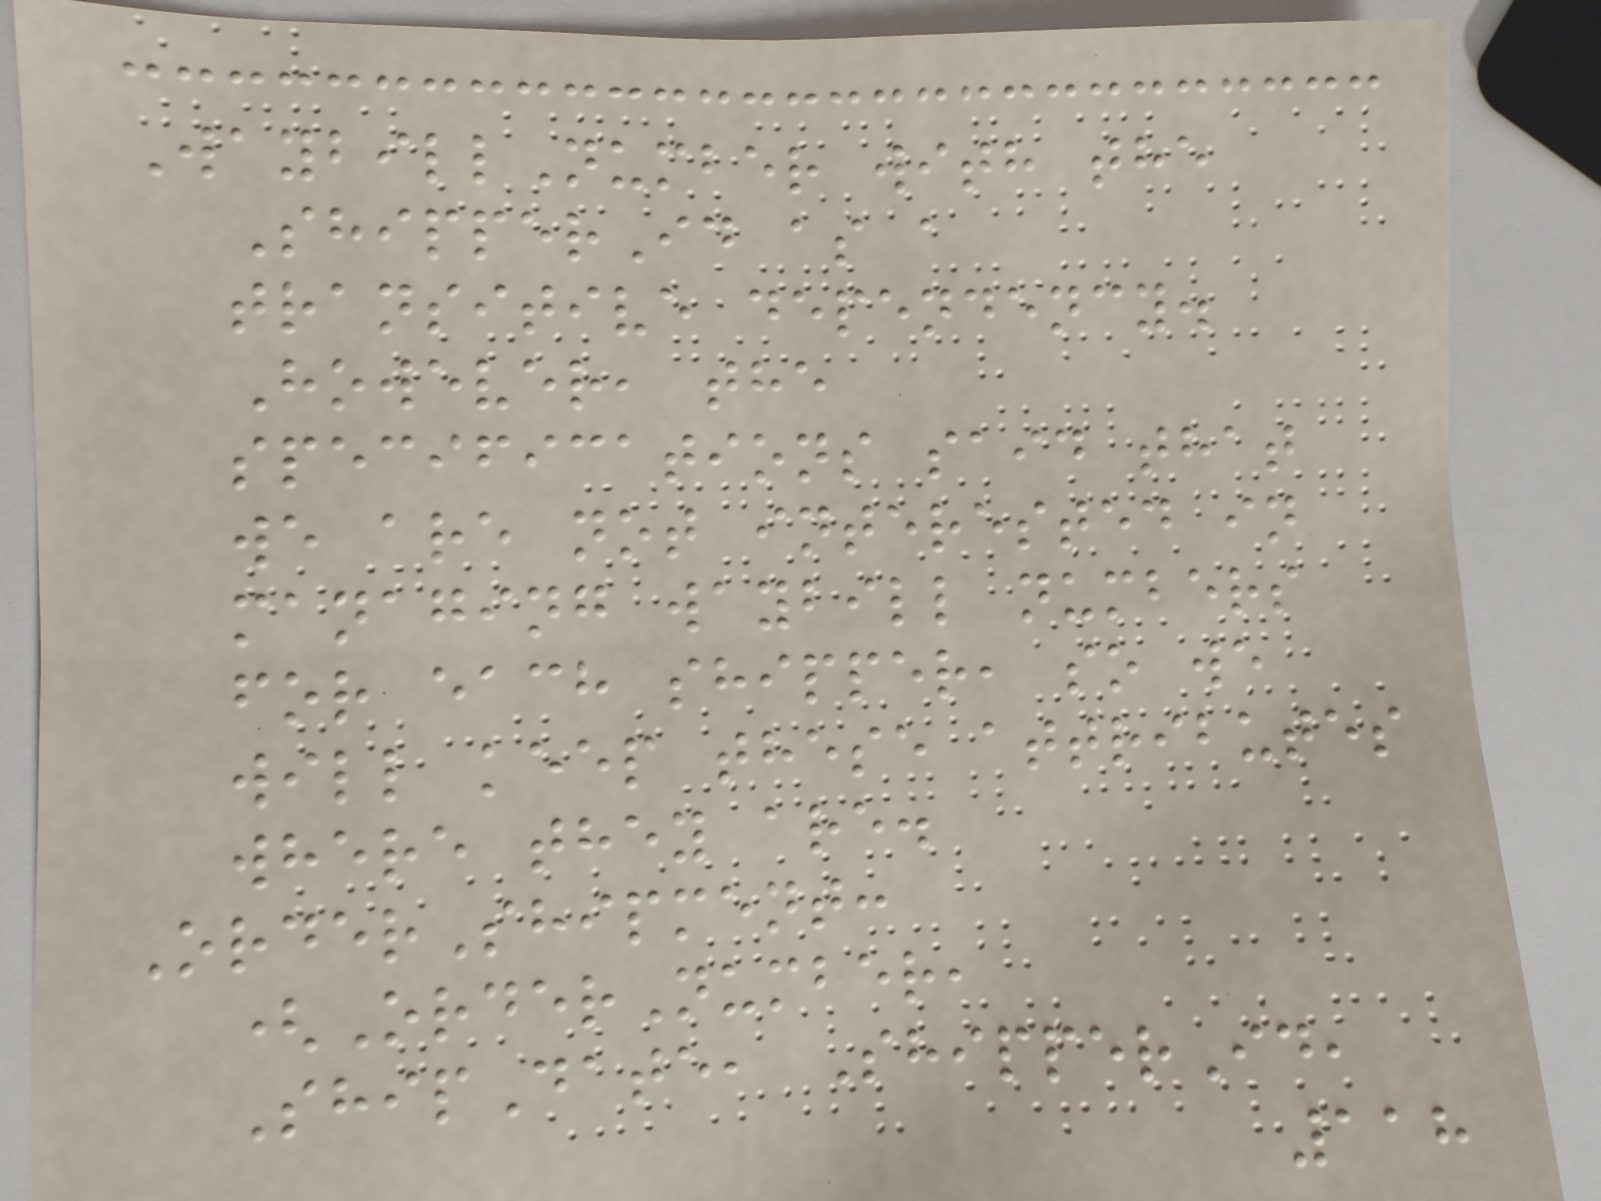WaybillNumber with the
ShipperId as a
transitive dependency.
However, the
specifications said that
we are not interested in
managing waybill numbers
for each shipper, so we
will keep these attributes
where they are.
OrderShipment:
(OrderNumber,
ShipDate, ShipperId,
118
